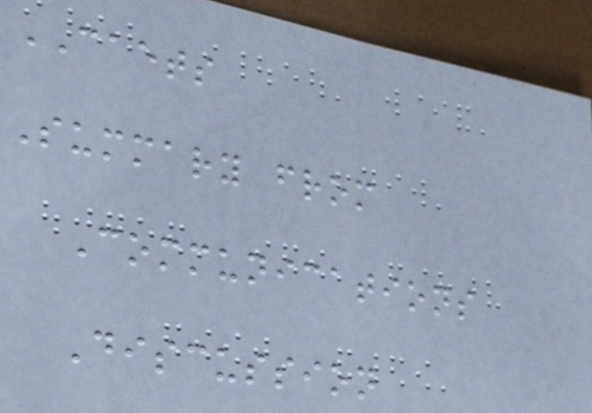CAETS
Summary from
Communications
Discussion
